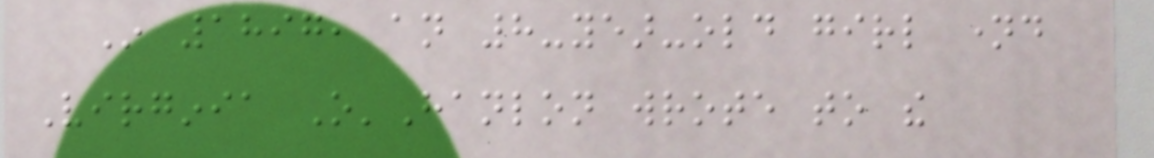In 1897, an 8-year-old girl named
Virginia O'Hanlon wrote to the
